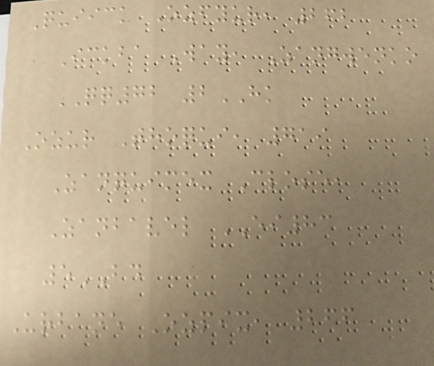Quiick Ozfyur, 262
Ickba Way, Zangwenko
QQ72 2HK
Ozur Thoqui, 719
Zanquimex Close,
Zanbavel EI83
5BD
Urbane Ozpix, 266
